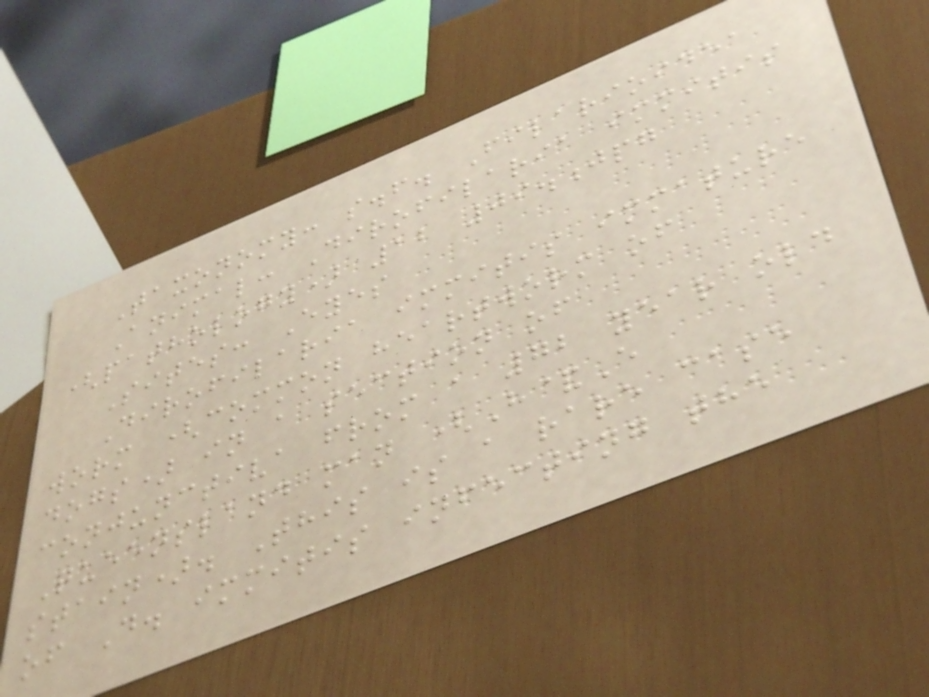Taxonomy: s.f. Filarioidea
Animal: Dirofilaria immitis
(pathology) 12 09.jpg
Sites: Eyes
Dirofilaria immitis immature
worm (common heartworm of
dogs) in a section of
conjunctiva from a 72 year old
Queensland man (H&E
stain). This is a rare case
of D. immitis infecting the
